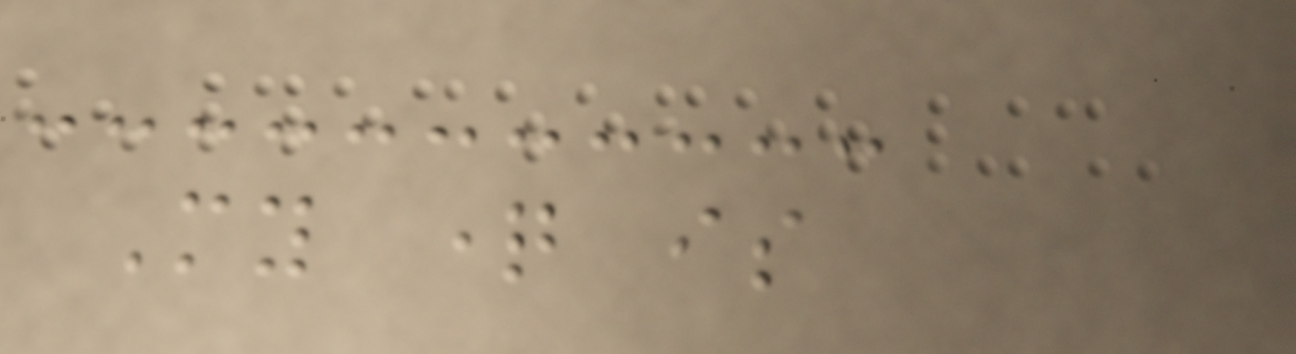My question is
